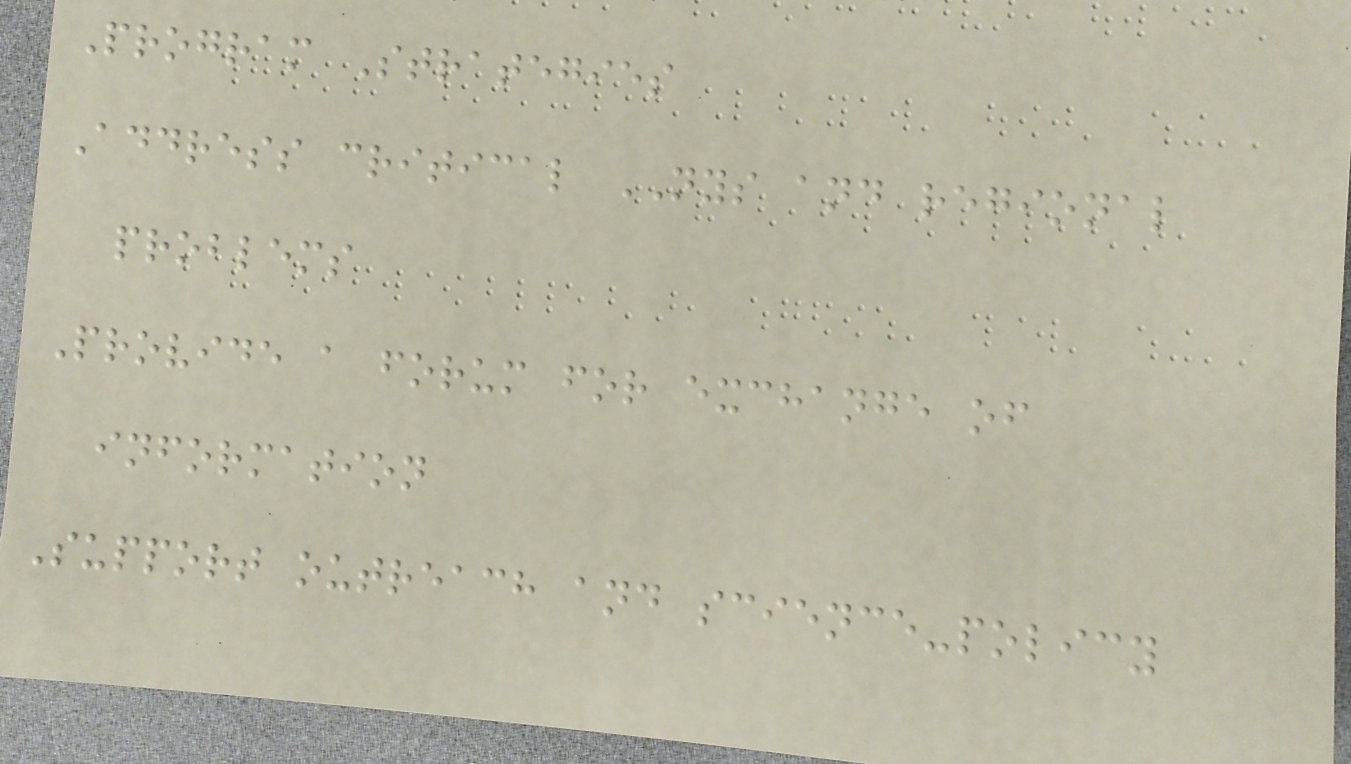Program Strategies
Address critical NYS and regional
problems
Provide a forum for exchange of
information
Support outreach and science-policy
